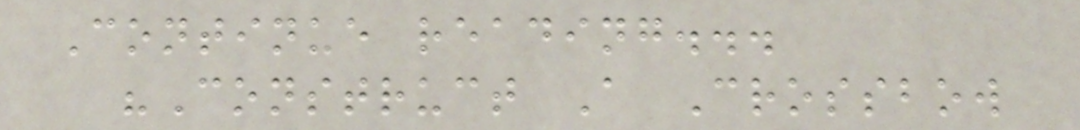Continue reading...
"Construct A Crossbow
